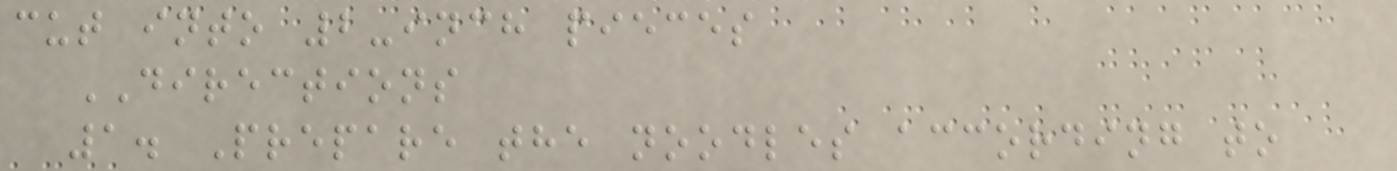cut into 2-inch pieces
DIRECTIONS
1. Prepare the noodles according to
